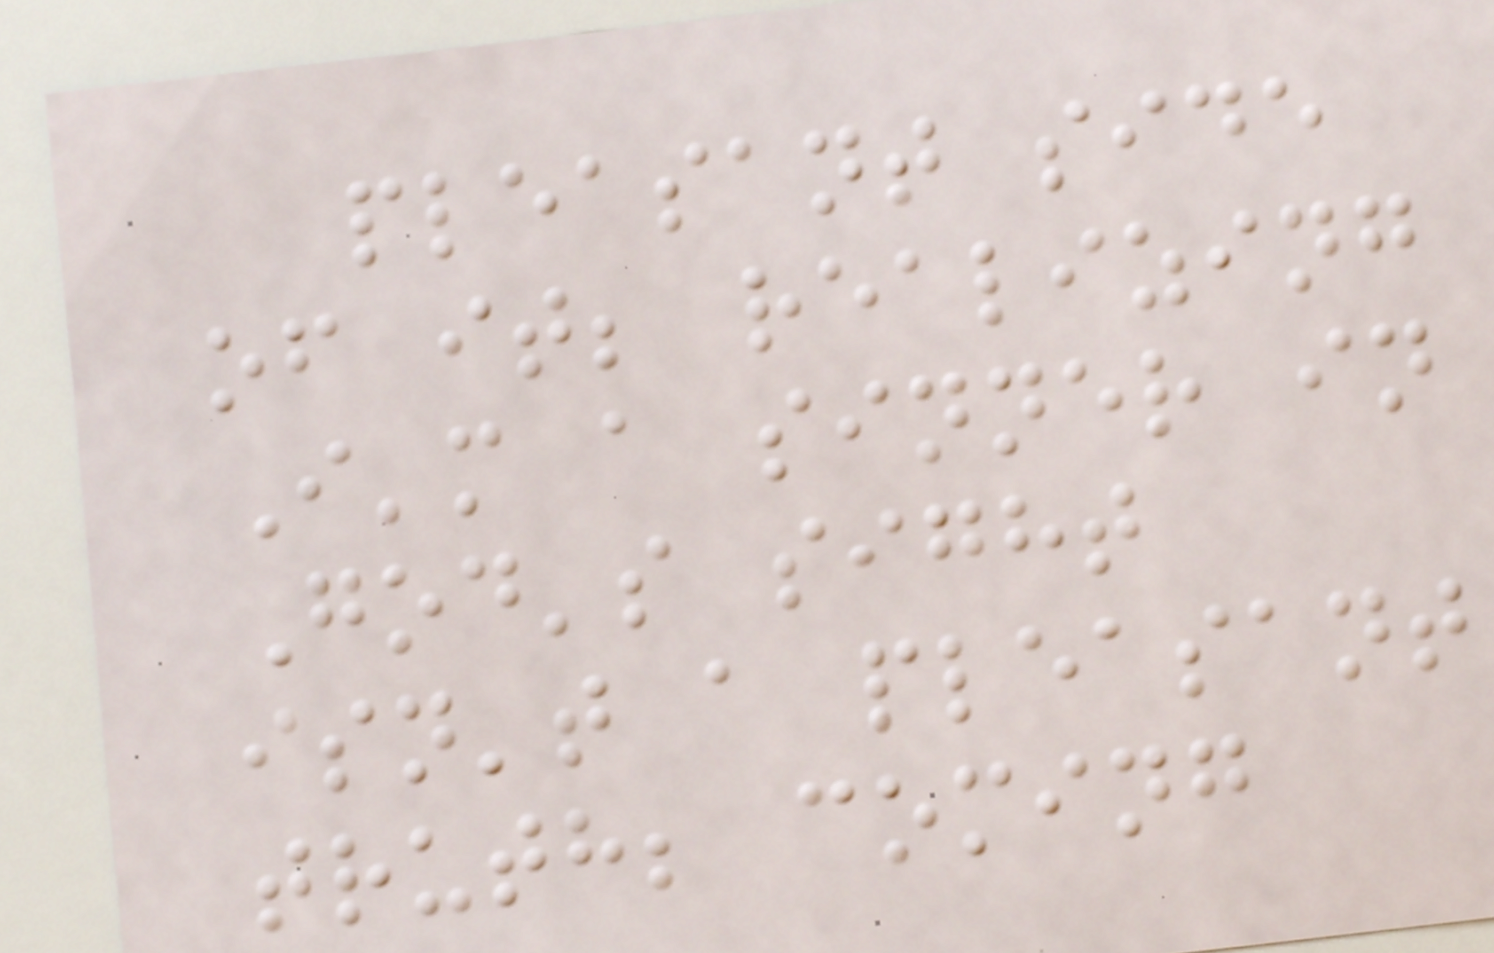pleasant side
of it; realizing
I'm a sinner in
God's sight
isn't a pleasant
truth; coming
